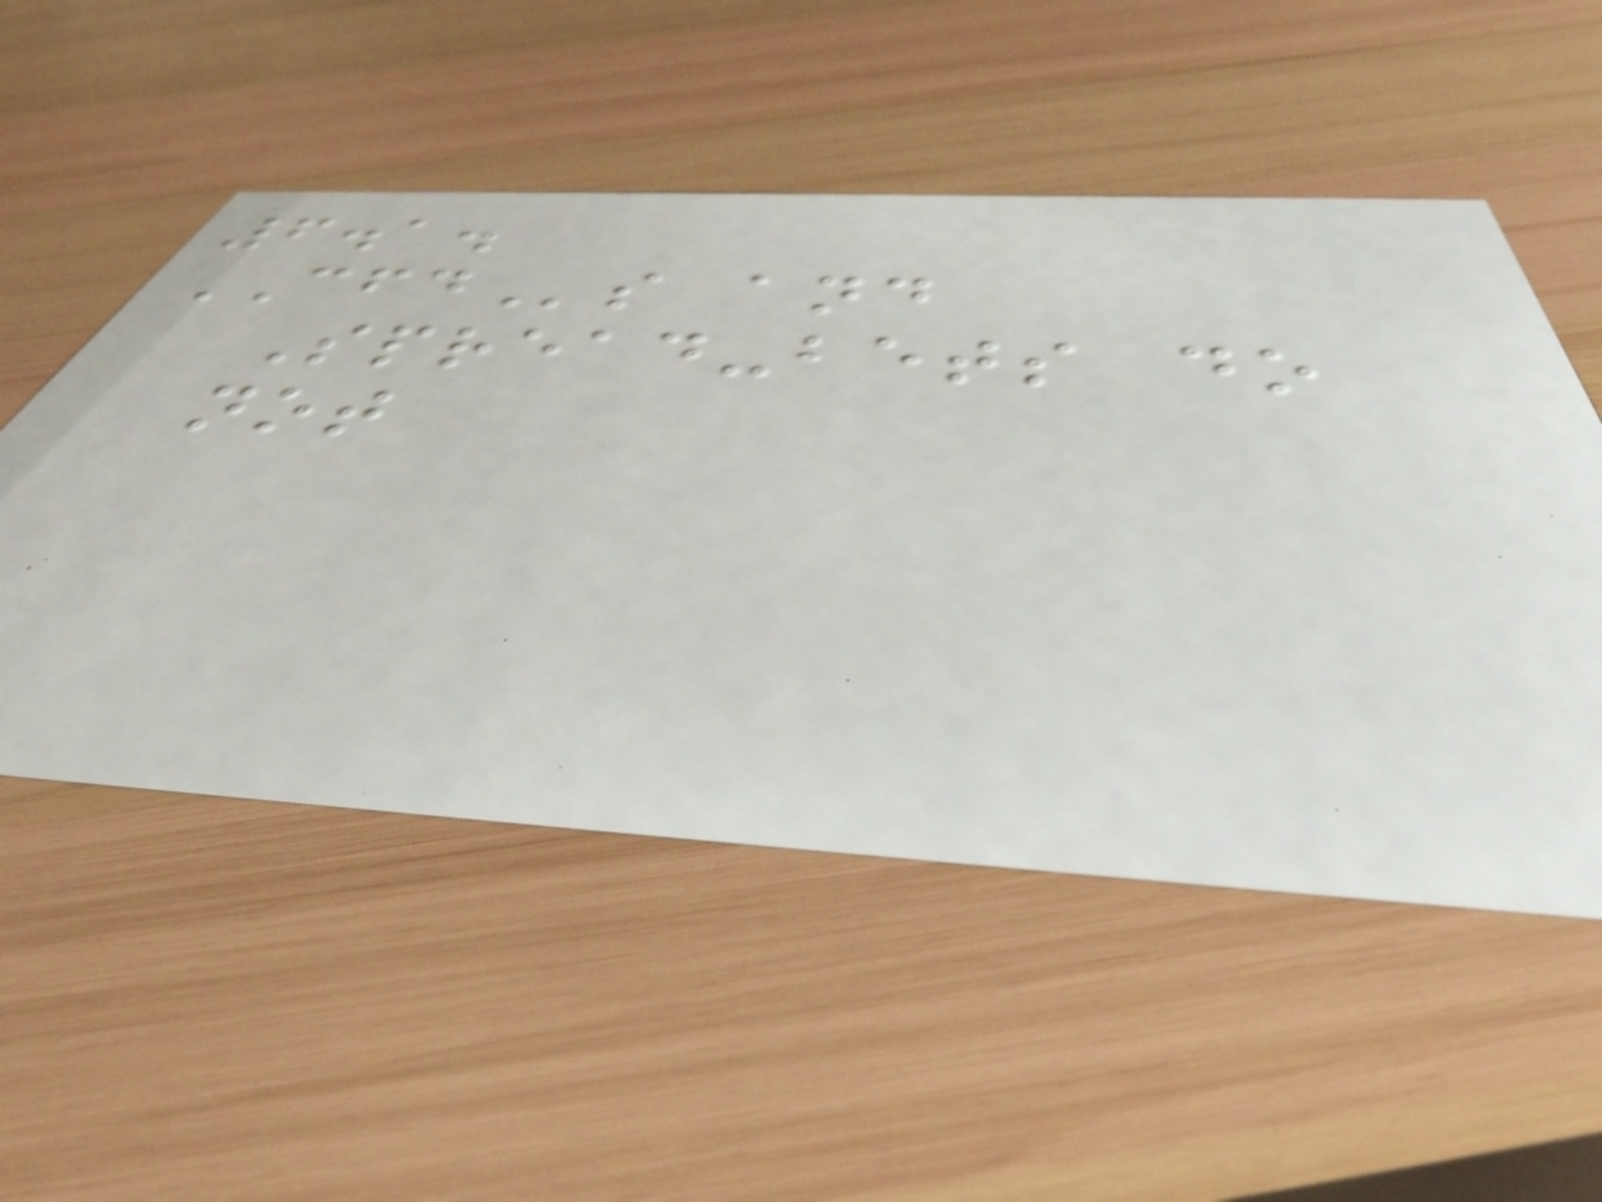6.1.
CFDs and
Spread-bets do
not
